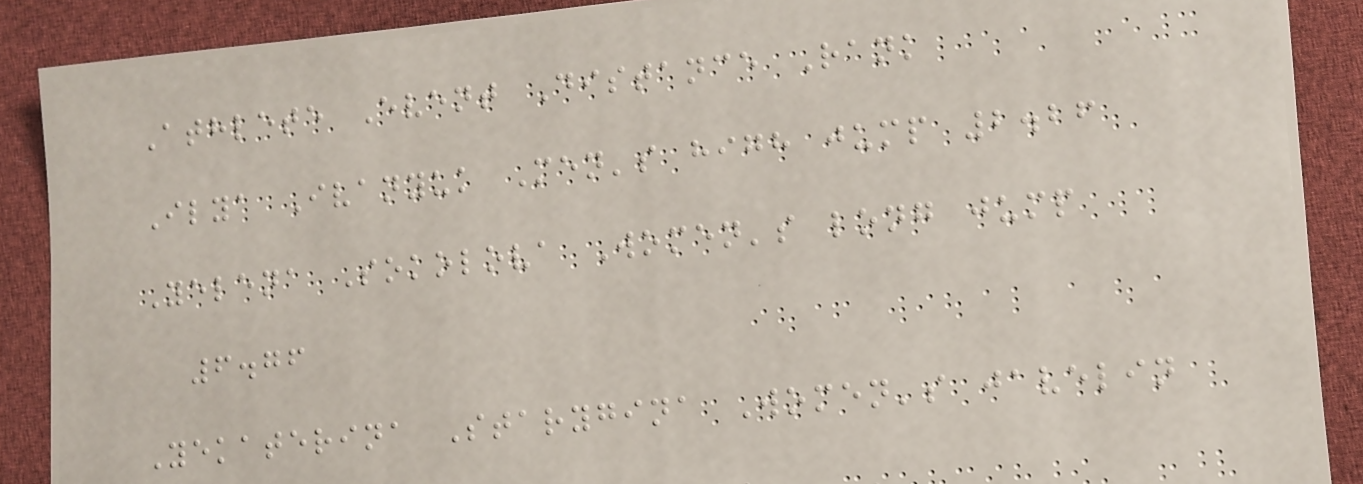Athlete Event Distance Rank
Ilya Ivanyuk Men's high jump 2.26
Yelena Sokolova Women's long jump
6.76
Yekaterina Starygina Women's javelin
